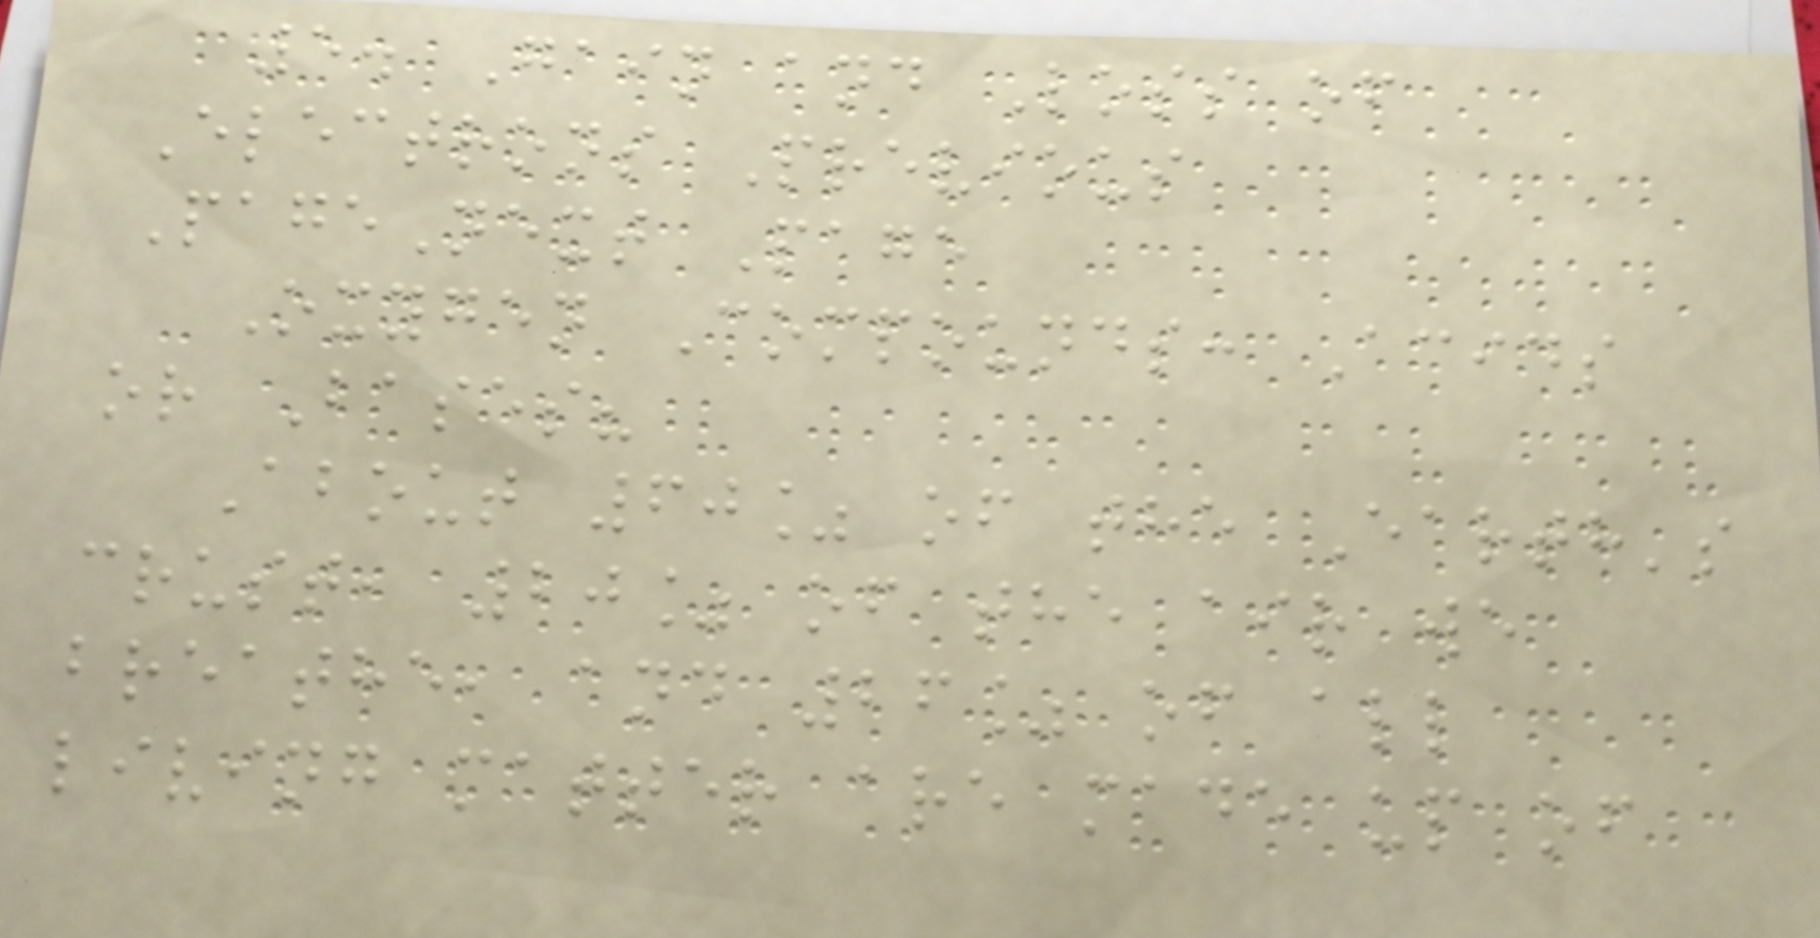5. Gain and Loss of
Electrons Previous
PageNext Page
Oxygen Compounds: Acids
or Bases?
About 60% of the Earth's
crust, 20% of the air we
breathe, and 26% of all
living matter are made up of
